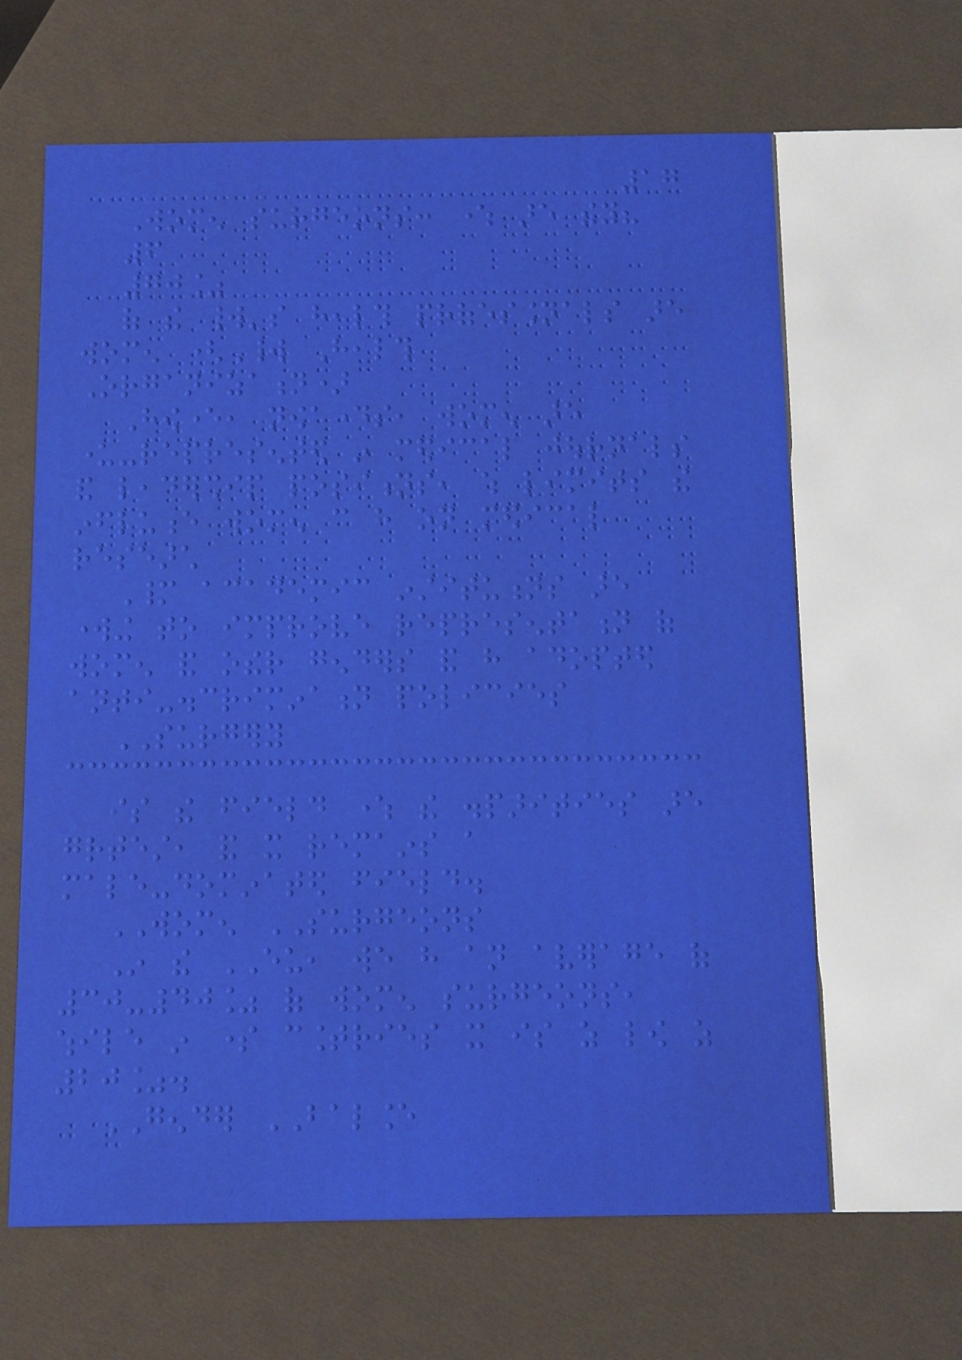17
Women surgeons: where are they?
6
70%
of the world's health professionals are
women (World Health
Organization)
However, nowadays, women are
under-represented in medical journals
and leadership positions, which limits the
influence women can have on medical
research
Many academic institutions are
working to improve representation of
women and other genders and have adopted
anti-discrimination policies
SURGERY
is the field where the disparities are
greatest, and it remains a
male-dominated field.
WOMEN SURGEONS
In the EU, we have an average of
30-40% of women surgeons,
while in some countries it is as low as
20%.
GENDER BALANCE
